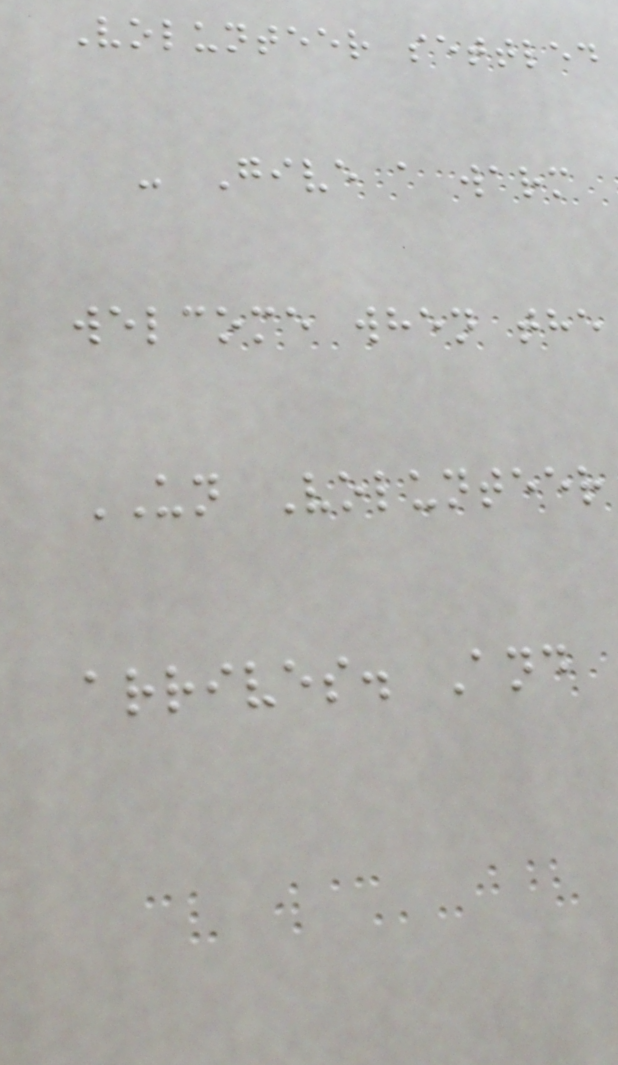Volunteer settled
- Give a warm
welcome when the
UN Volunteer
arrives. And
